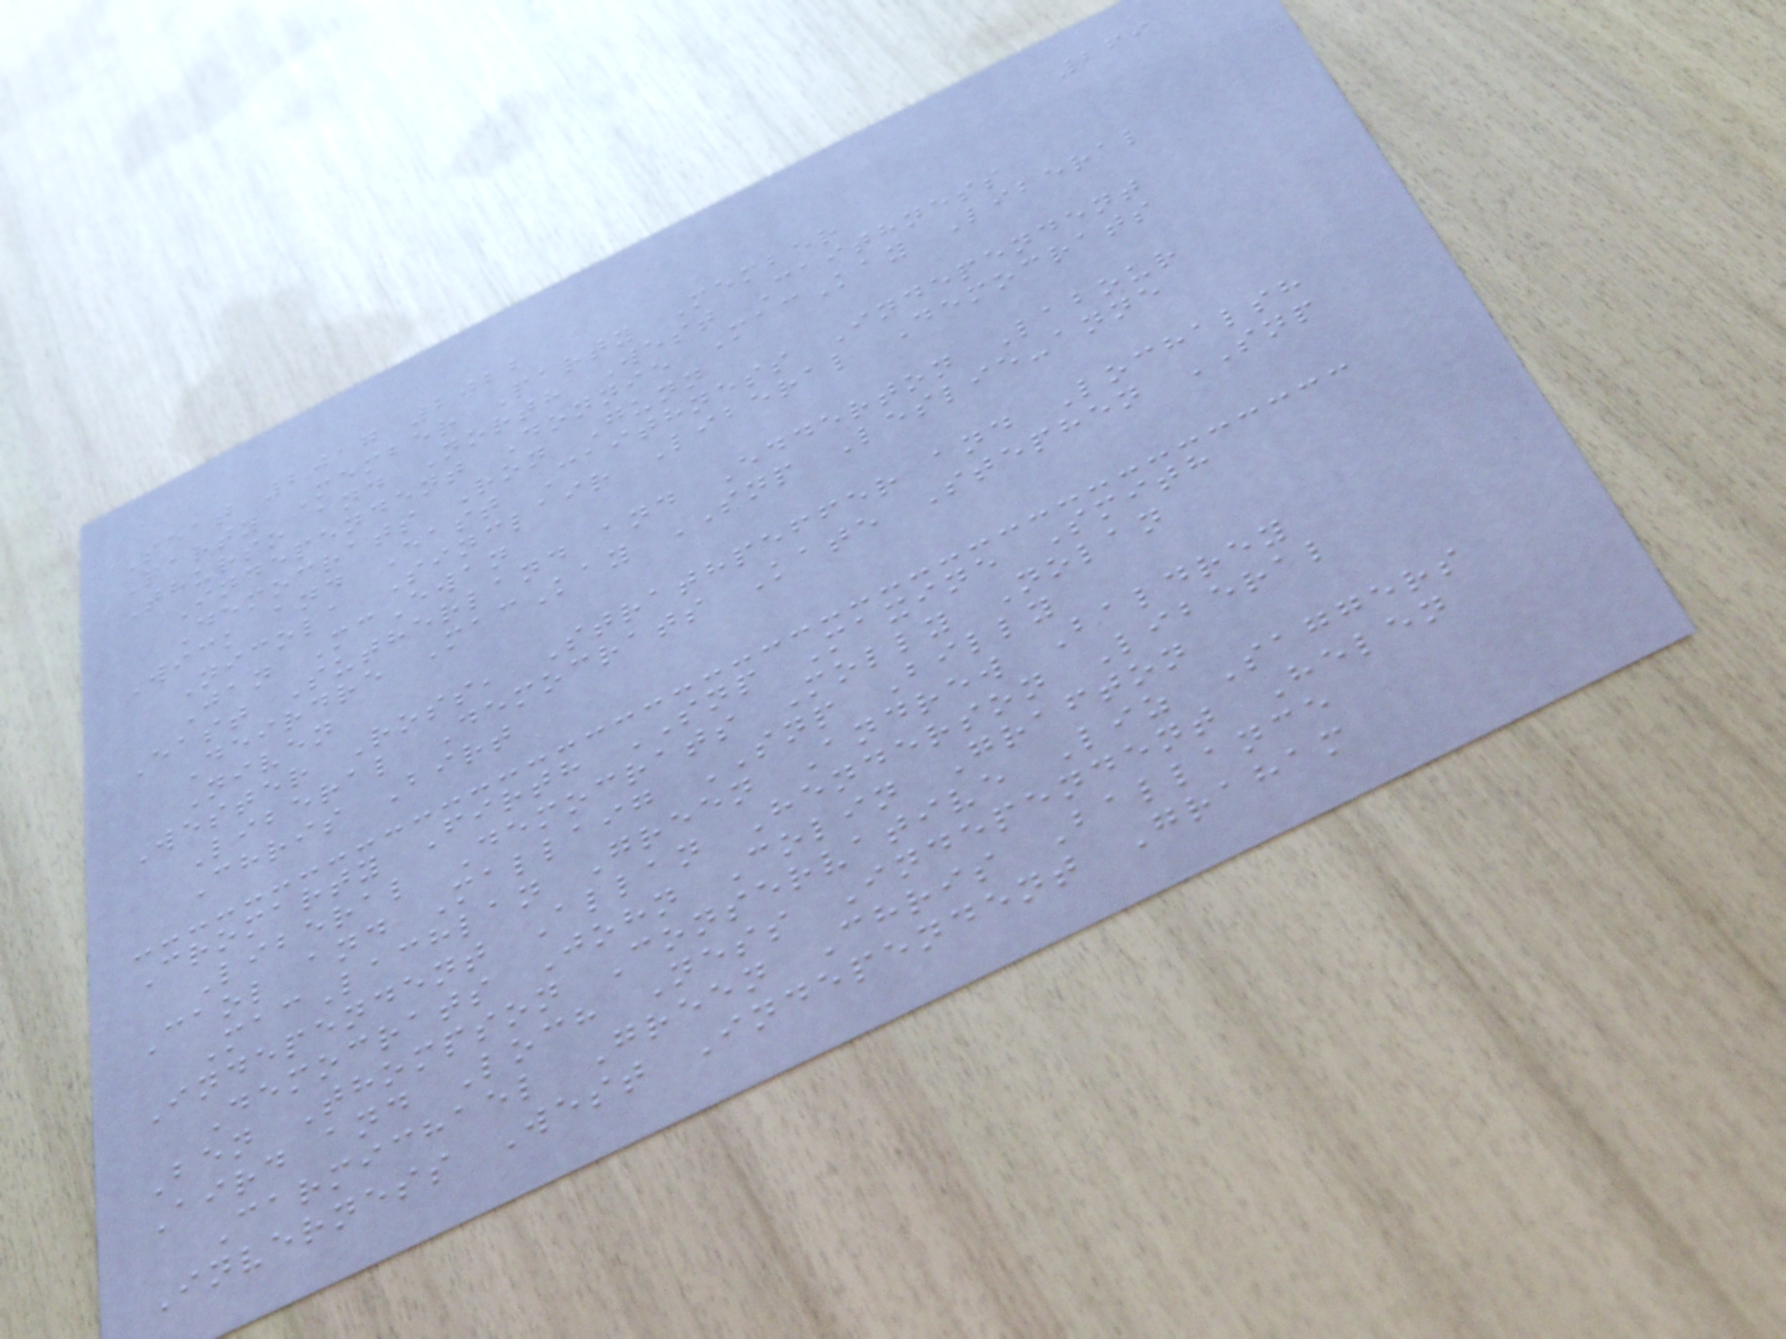269
Seat 2017 2022
Party Member Party Member
Thurso and North West Caithness
Independent Donnie MacKay Liberal
Democrats Ron Gunn
Wick and East Caithness Independent
Nicola Sinclair Liberal Democrats
Jan McEwan
East Sutherland and Edderton Labour
Deirdre MacKay SNP Leslie-anne
Niven
Wester Ross, Strathpeffer and Lochalsh
Liberal Democrats Kate Stephen SNP
Chris Birt
Cromarty Firth SNP Maxine Smith
Liberal Democrats Molly Nolan
Caol and Mallaig SNP Billy
MacLachlan Green Andrew Baldrey
Independent Allan Henderson Liberal
Democrats John Colin Grafton
Ben Thompson Conservative Liz Saggers
Aird and Loch Ness Independent Helen
Carmichael Green Chris Ballance
Inverness West Independent Graham
